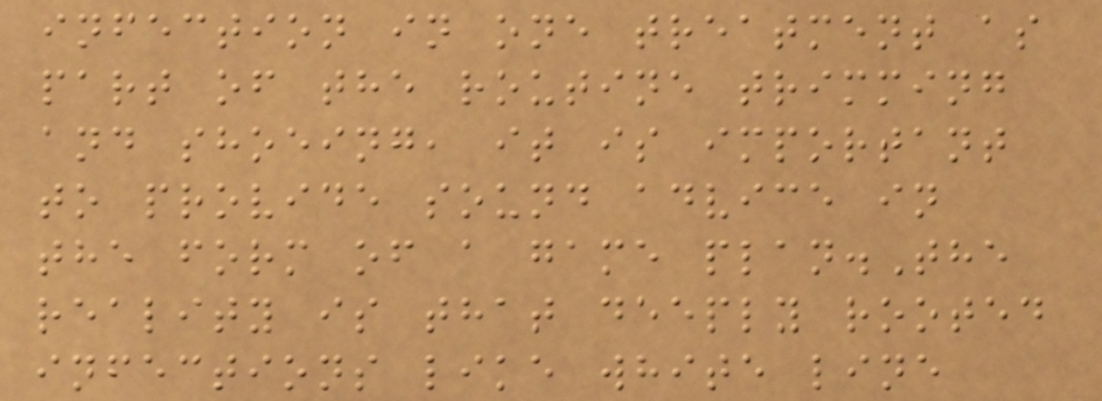infection in one treatment as
part of the routine trimming
and shoeing, it is important
to provide sound advice in
the form of a game plan.The
reality is that deeply rooted
infections like white line
